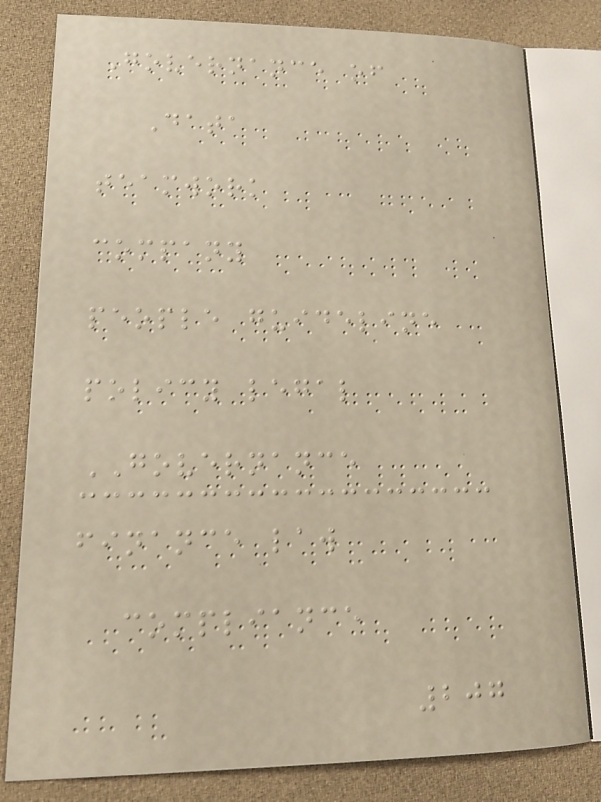Governance of
Data
teamwork
company
people guideline
policy legal
GOVERNANCE
finance law
compliance
207
